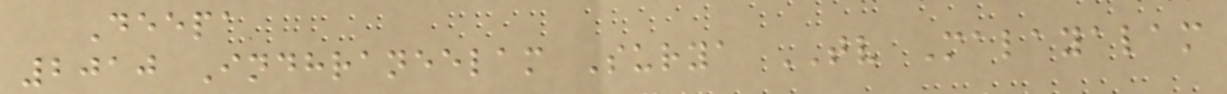Deepa
2010 Indhraneelam Surya TV Malayalam
